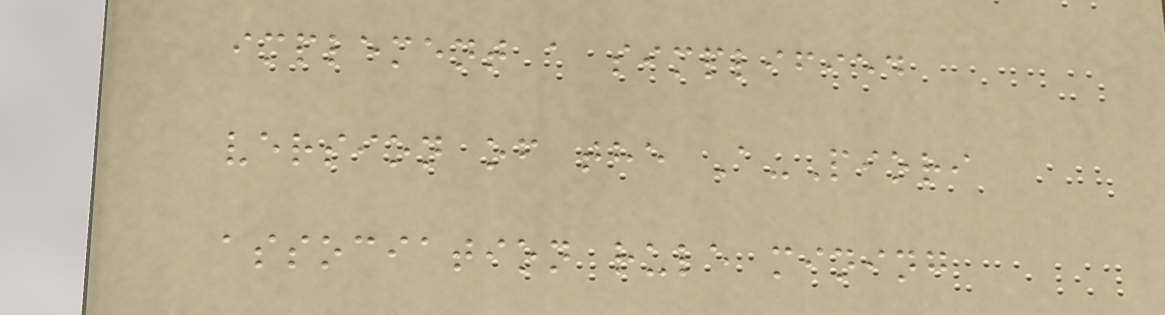implement a simplified
version of the A-Piori
association rule mining
